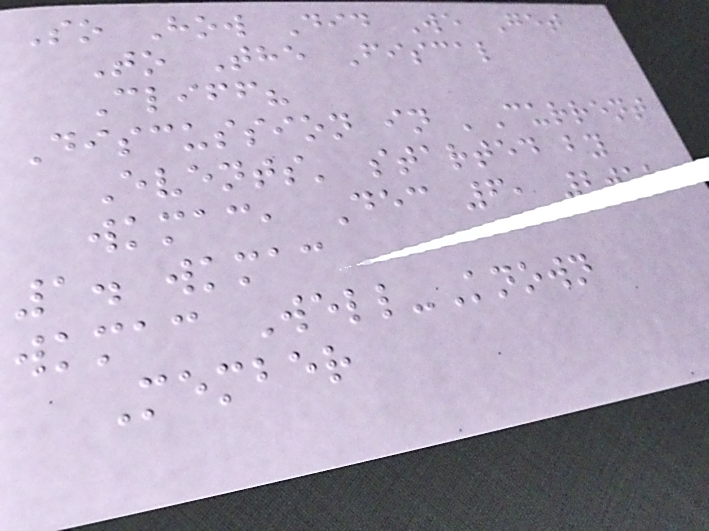So How Did We Get
To The Fiscal
Cliff?
Discussion in 'Current
Events' started by
wkmac, Dec 6, 2012.
1. wkmac
wkmac Well-Known
Member
